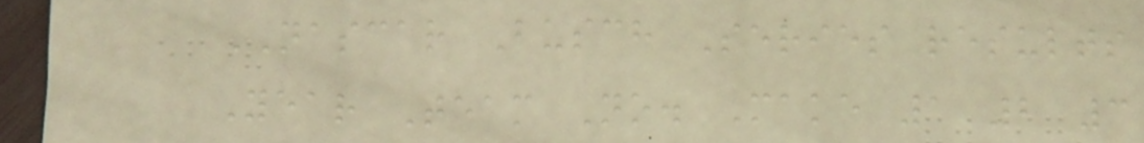NASCAR Busch Series results
Year Team No. Make 1 2 3
